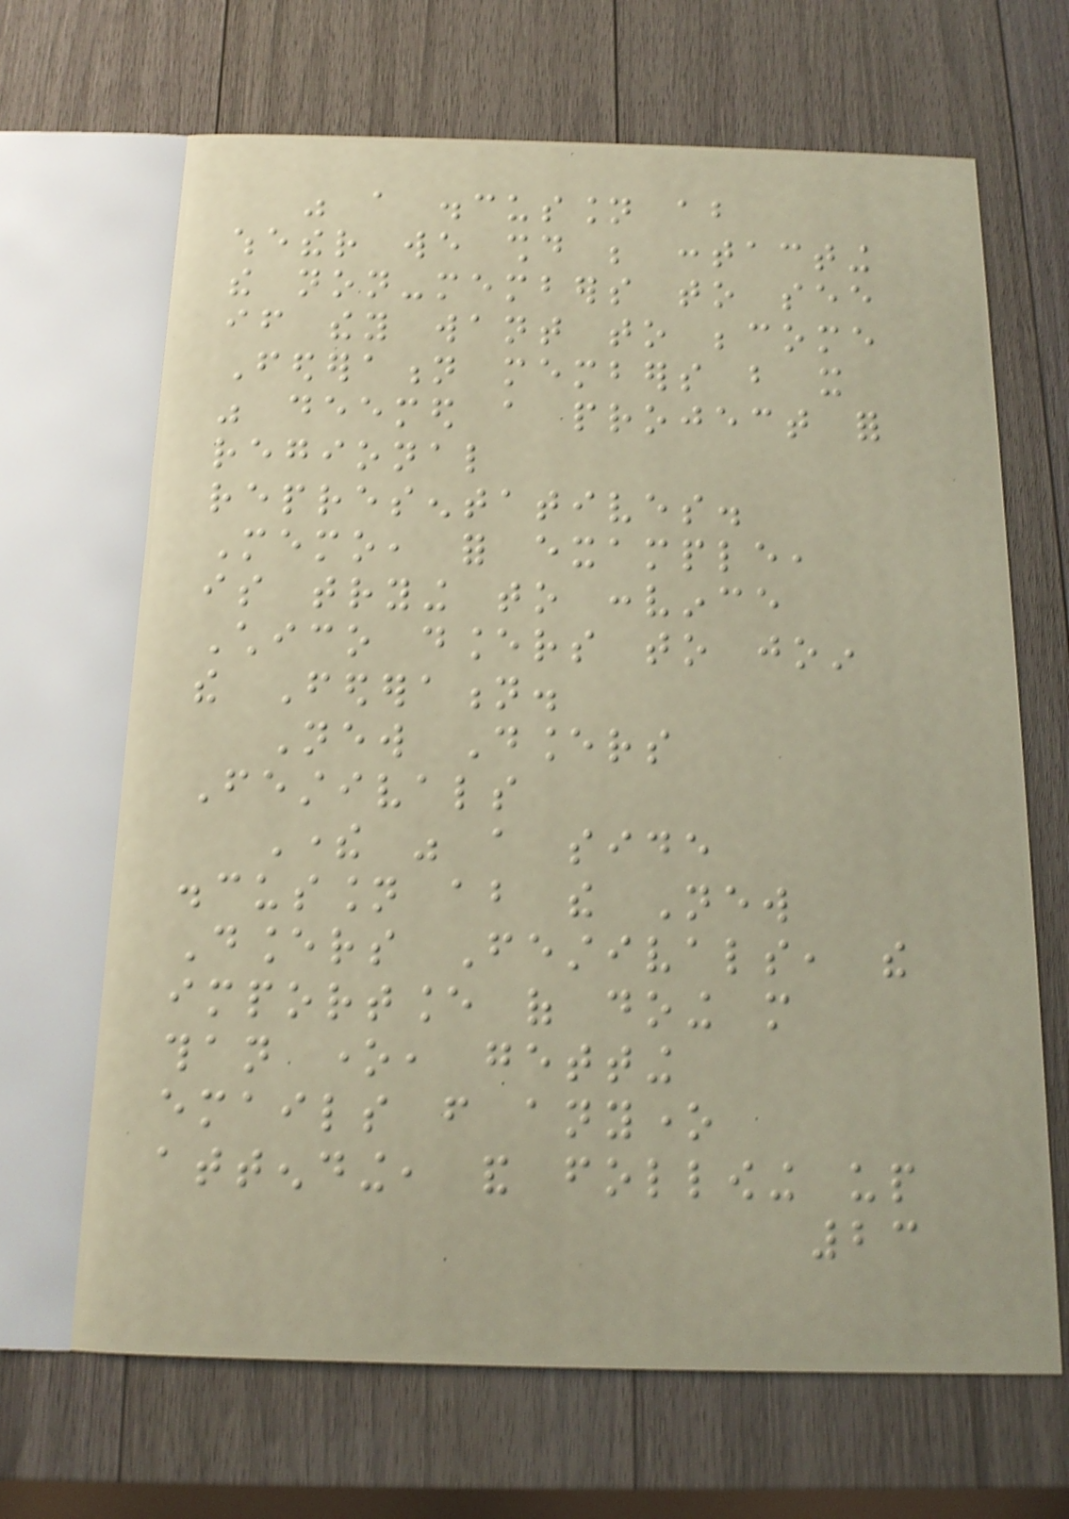was a discussion about
whether we should be contacting
the non-members to see
if they want to become
Federation members but it
was deemed a project for
regional
representatives.
Memo, for example,
is trying to convince
Chico dancers to join
the Federation.
New Dancers
Festivals
There was a side
discussion about the New
Dancers Festivals, the
importance of doing more
than one, getting
emails from anyone
attending, and following up
23
